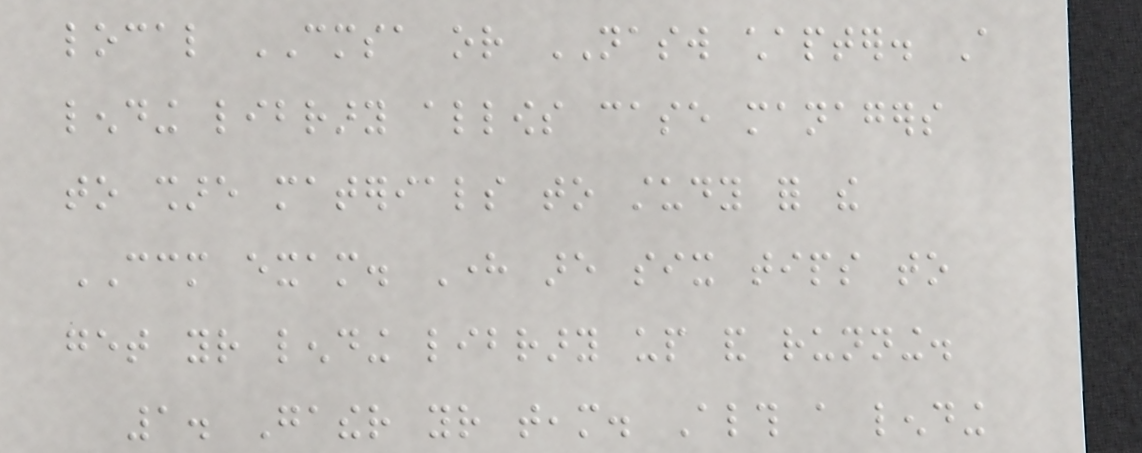local CMSA or NASW chapter. A
lending library allows case managers
to share materials to study for the
CCM exam. Here are six tips to
get your lending library up and running.
1. Gather your team. Although a lending
